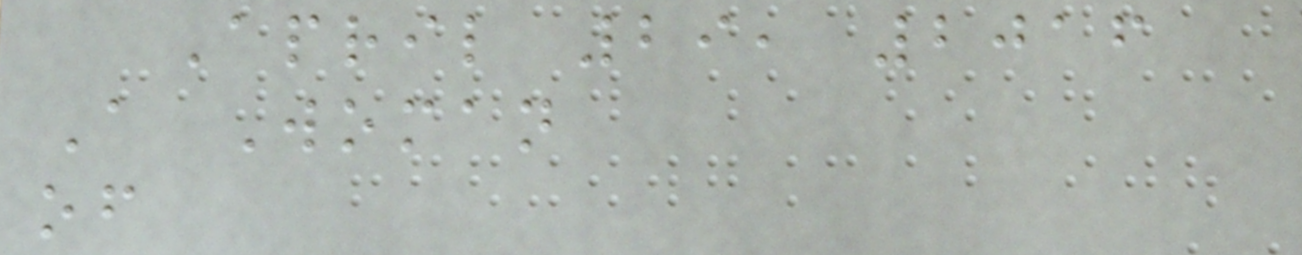April 29, 2016
A Woman
of
